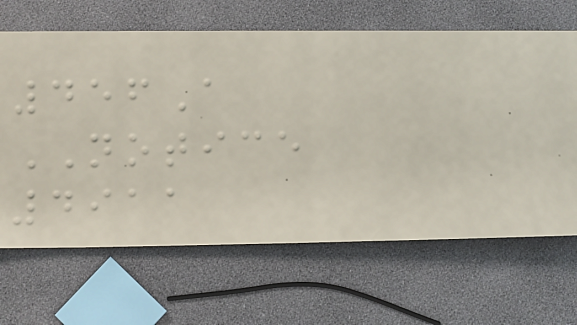456A
NOTICE
4911
